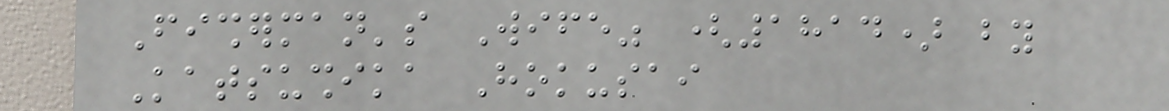Fisherman's Wife" (1814) by
Katsushika Hokusai
